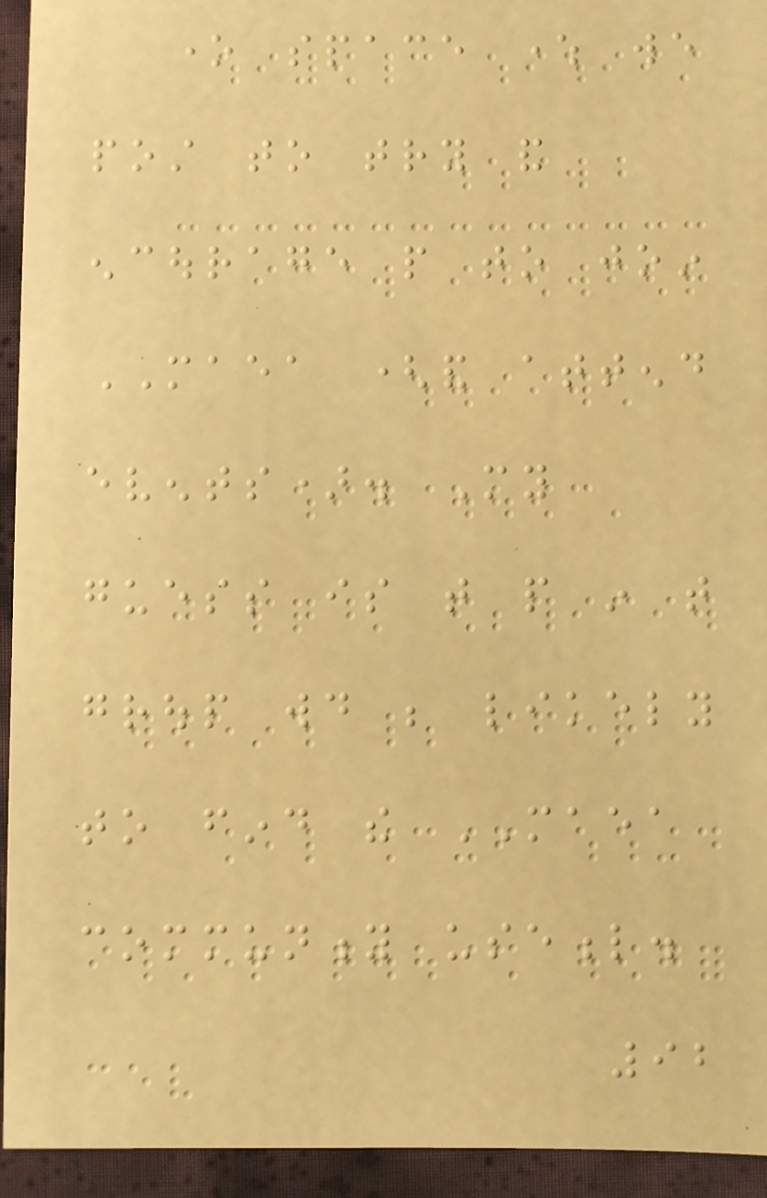one space where we
post to try and
encourage people to join
MAEA (and attend
events). My
guess is that people in that
group would be likely
to find the MAEA
community useful.
92
